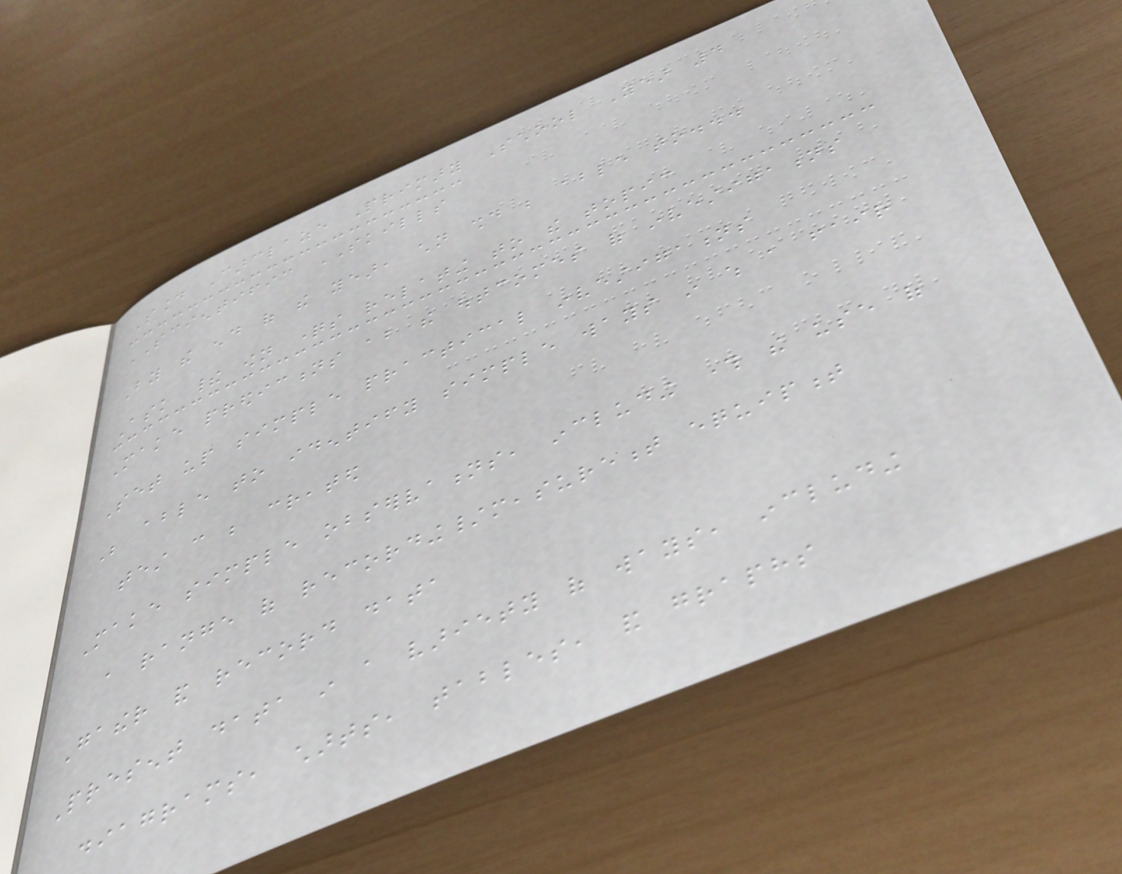Sound Carclaze Primary School Year 4
SCIENTIFIC SKILLS
By the end of the year, children should be able to...
Ask their own questions relating to the topic
Make predictions about the outcomes of investigations
Set up simple practical investigations
Be able to identify simple ways in which a fair
test can be created
Make simple observations, including through the use of
a range of recording/measurement equipment
Gather and record data
Present data in a variety of ways, including
diagrams, charts, tables, and graphs
